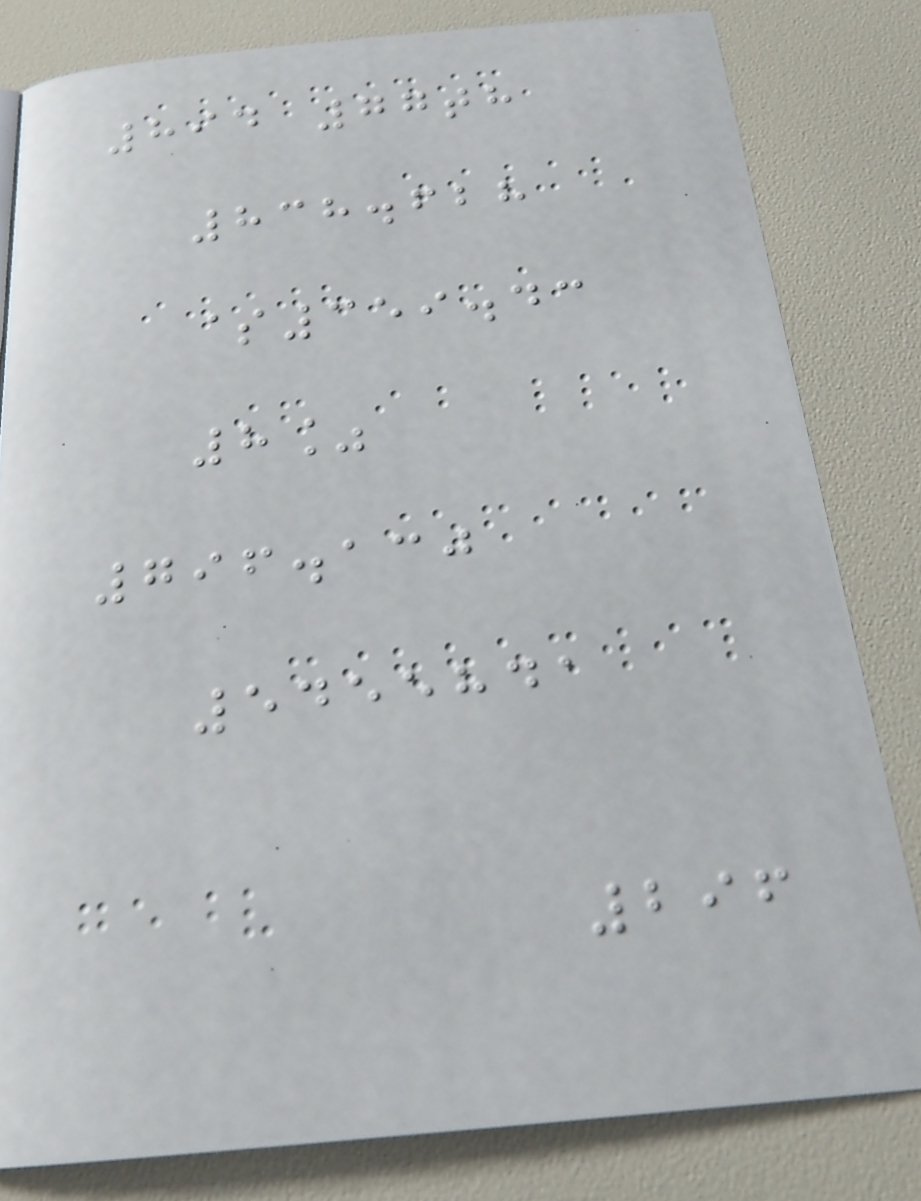894 77th
838.628
$359.43
8%
796.130
5455841
296
